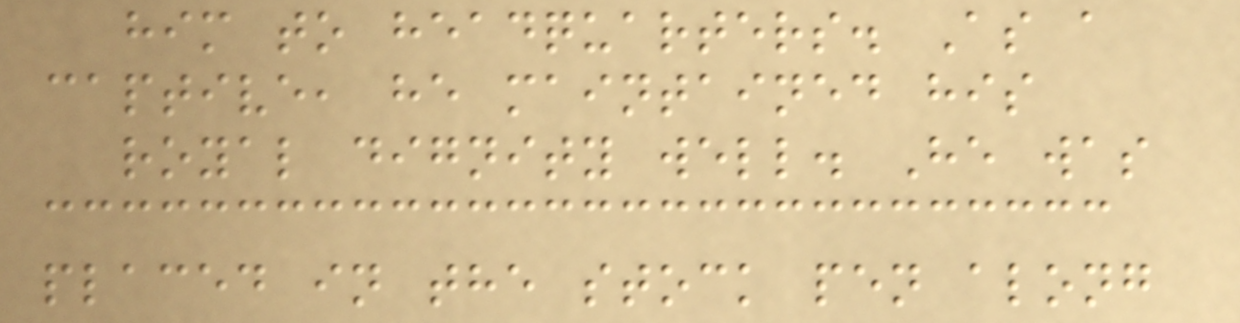him to headquarters. As a
captive, he maintained his
royal dignity well. He was
placed in the stock pen along
